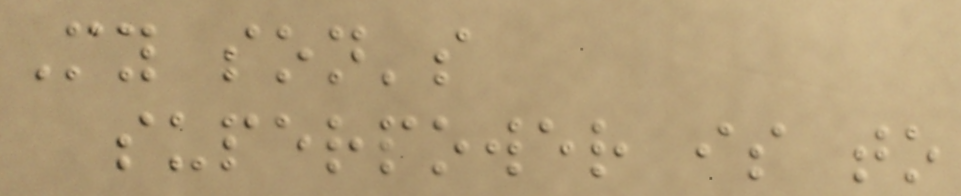My son's
superpower is to
